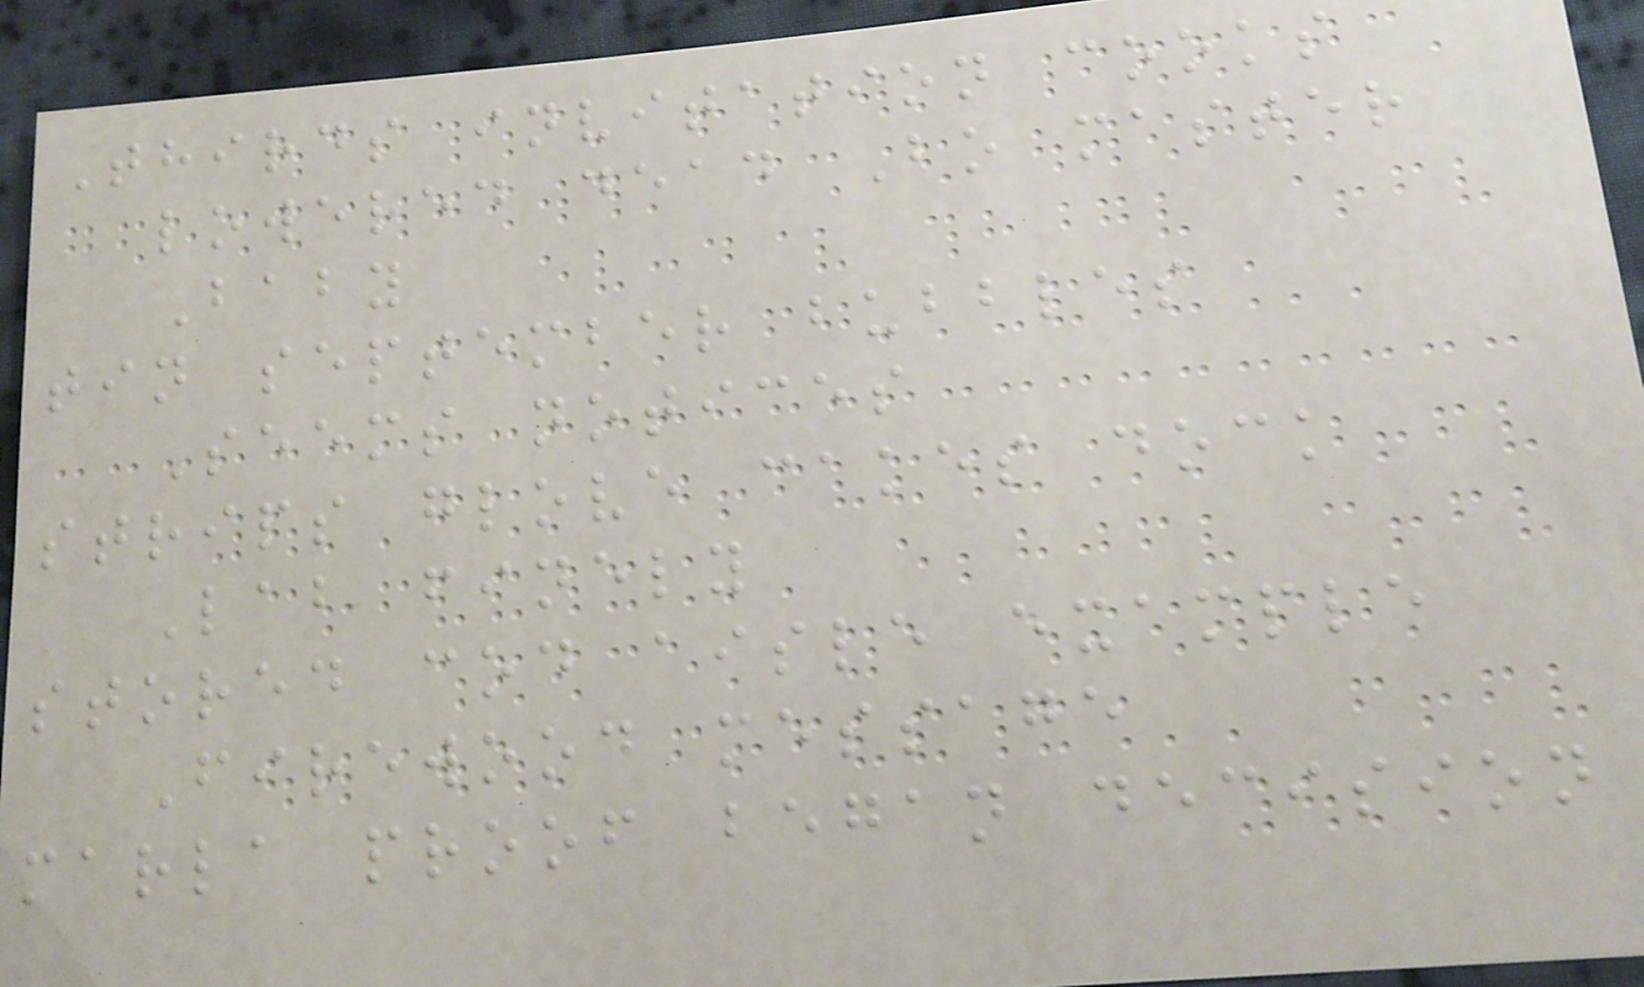Thirds invitation cooks
lowered dead Bo master
Baby
tin september bubbles
Seems notices
strips glove cakes dock
Lab finely
stored cod aisle example
Firewood message
marla proof began decision
